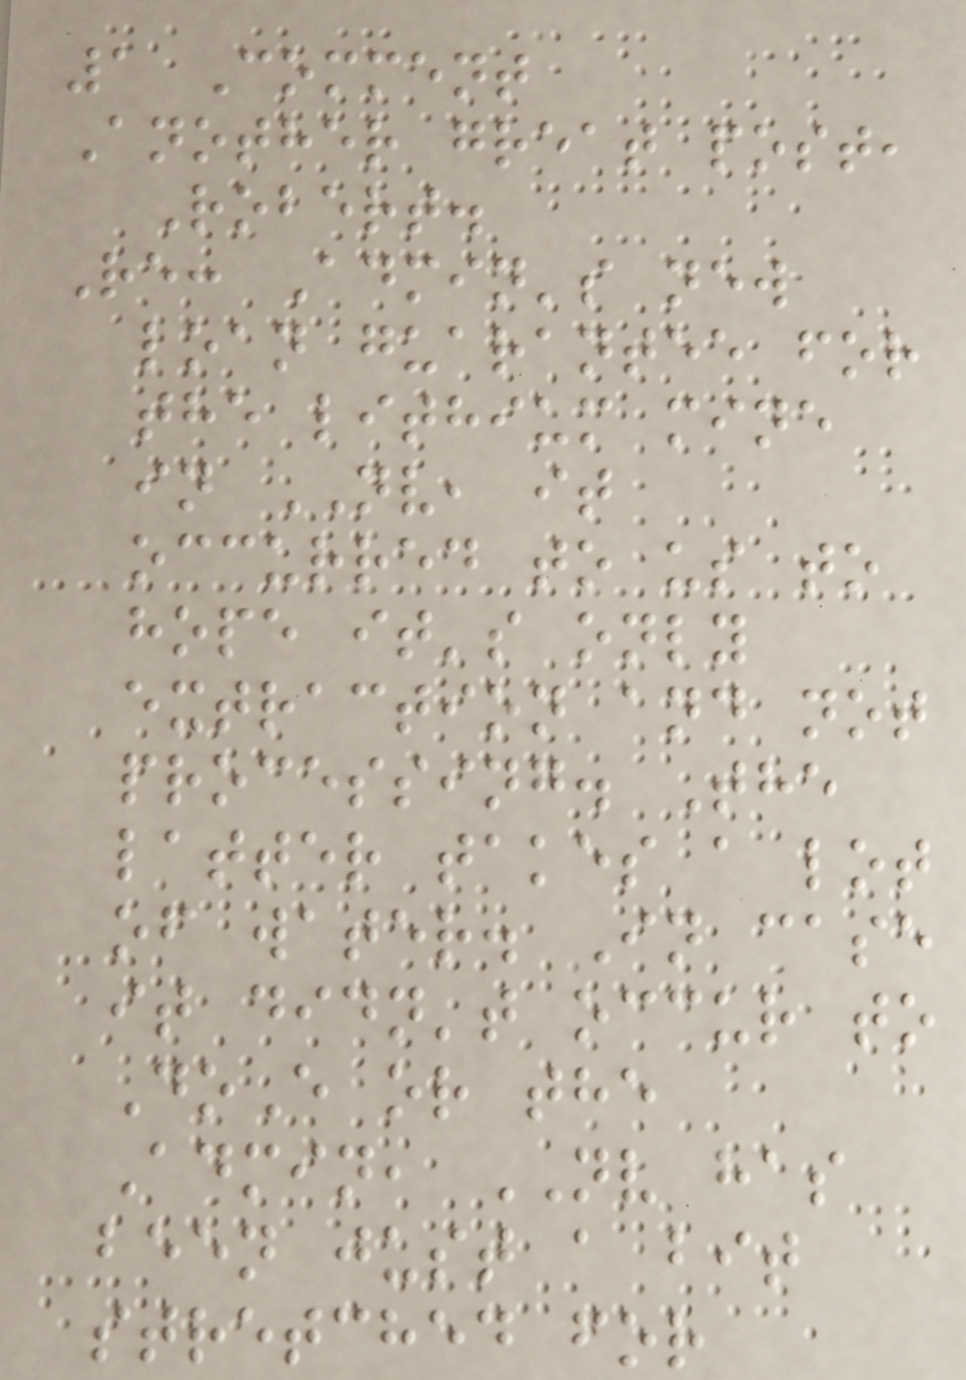1 Comment
Another great post,
Robert.
Re: Admin's new
loan guarantee for
the lithium mine
in NV, it
occurred to us to
hope it's only
extraction and not
processing. The
latter takes a lot
of water. In case
it didn't occur to
DoE or the
Admin, NV has
been just a bit
stretched for
